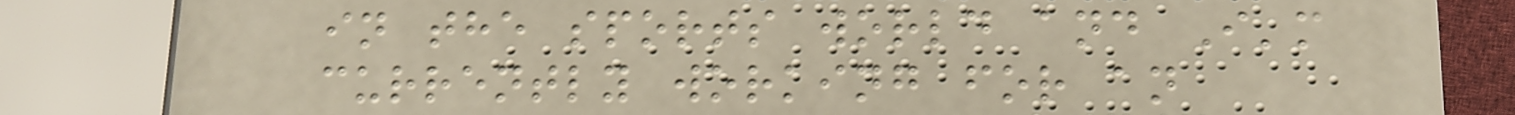in the sports world and I'm
currently working for an
